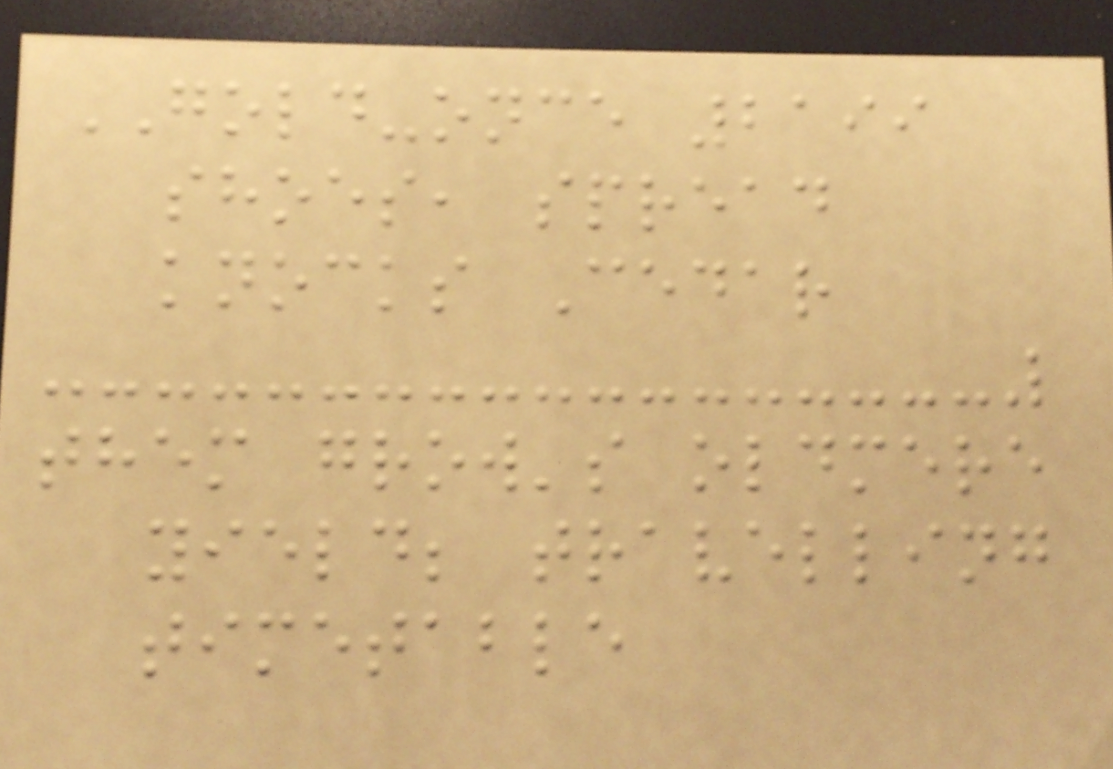GOLD-once 2199
shoes, spread
knocks Cedar
them grow's oldmere
yield; travelling
timetable
